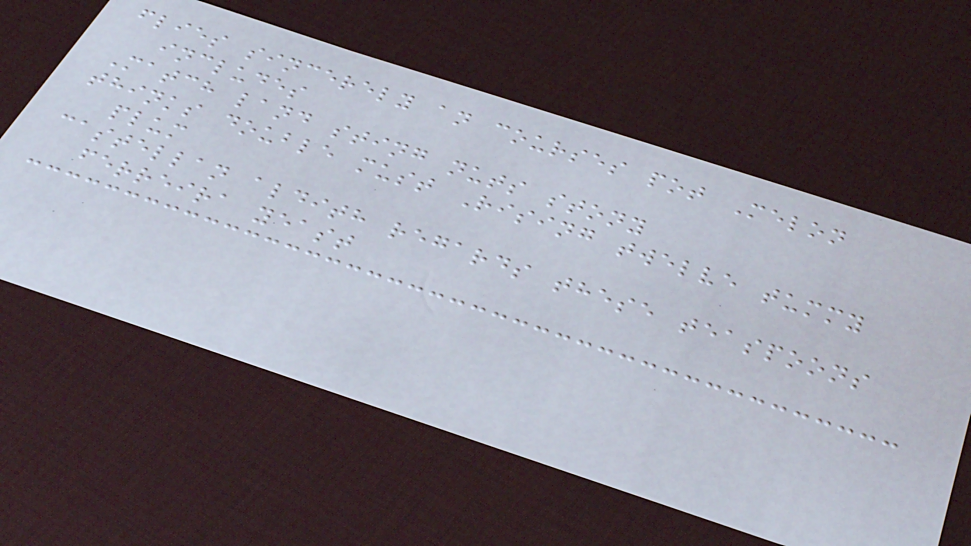flies sincerely an courses pot Melon
includes
Match land sting nuts stony
thinks double must Rising twelve tummy
plum
castellan aldith regards these teaspoons
ferreira yeast
